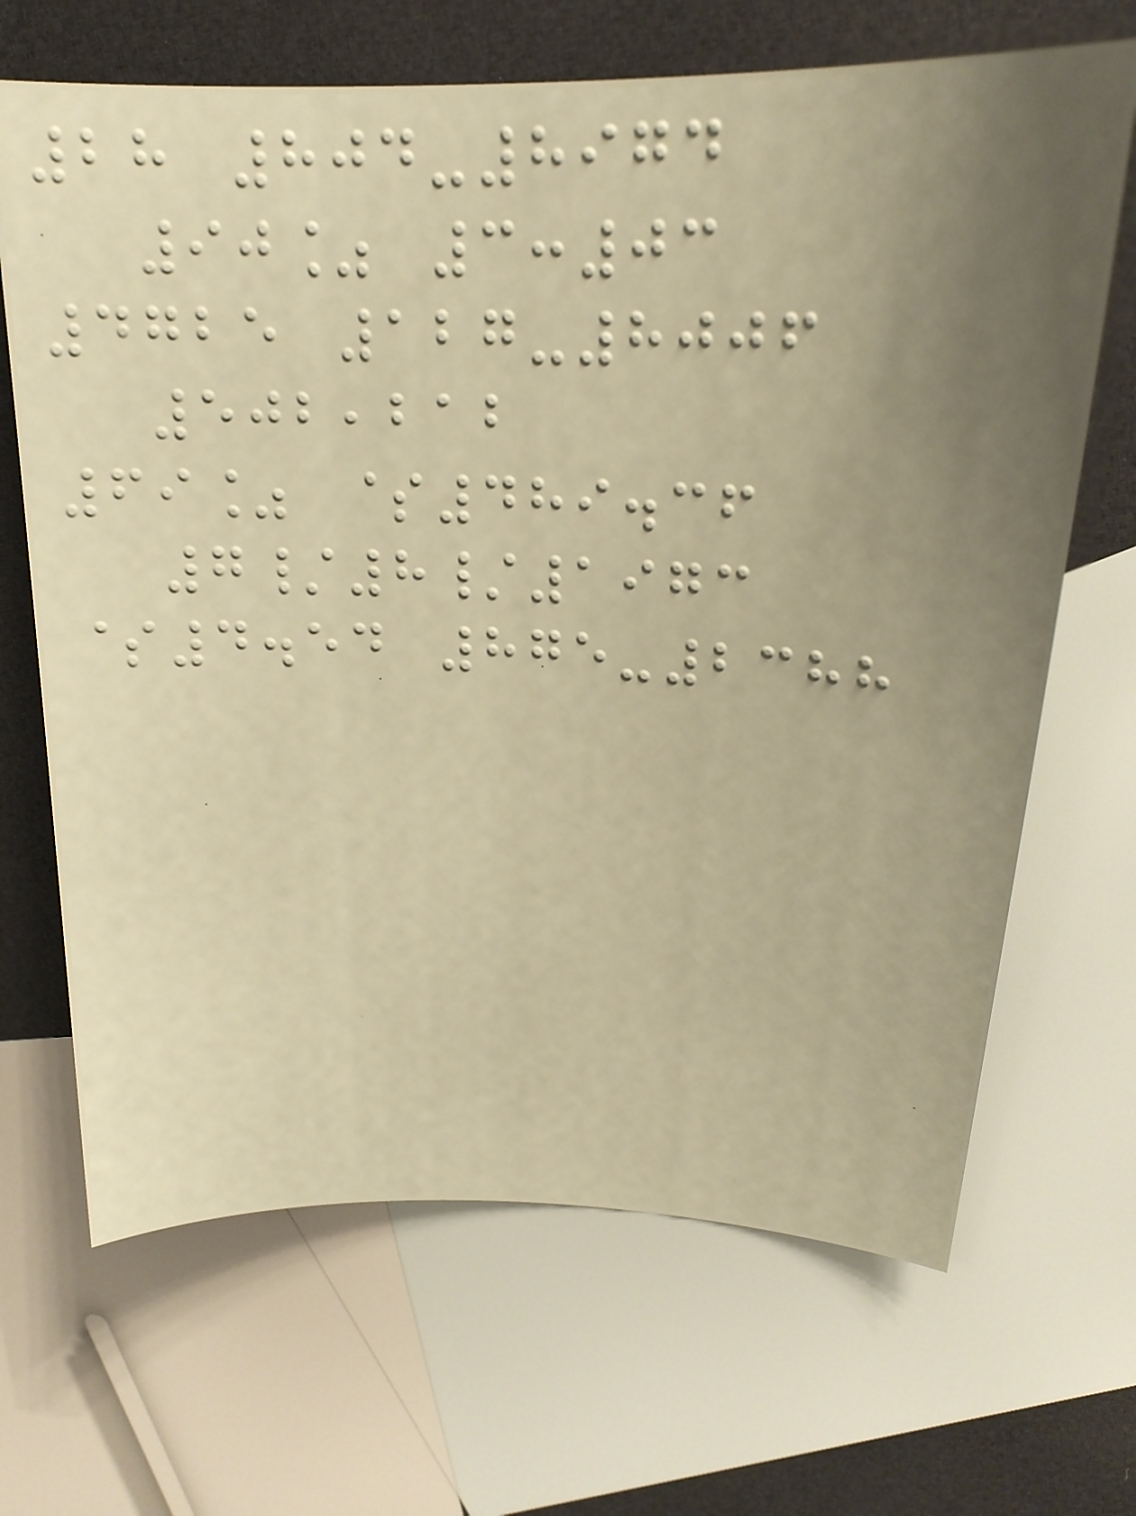28 804-8974
90% 3:03
4725 127-8006
502,212
69% $489.36
7/8/1973
$4.54 875-2388
